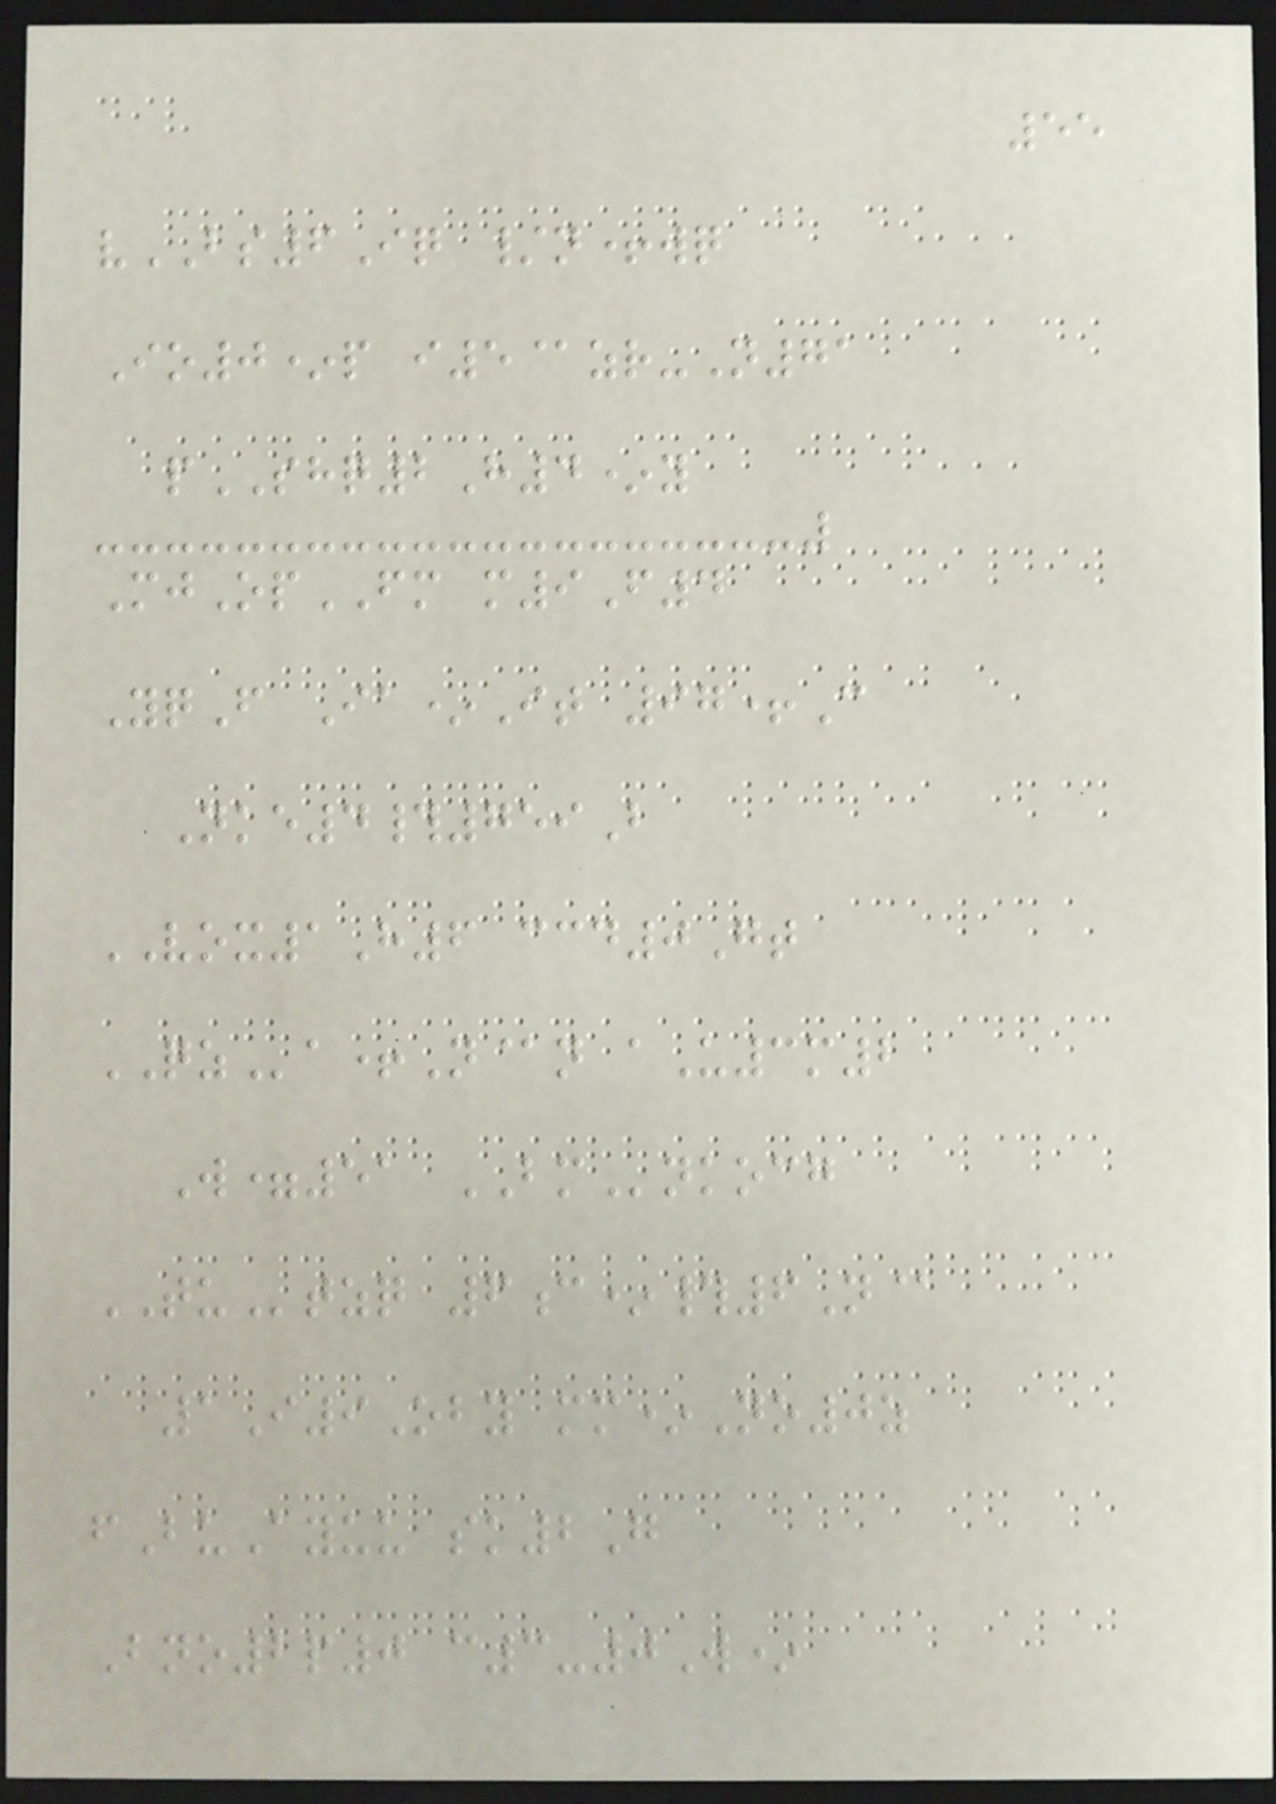55
vBS6Iq /n+wq
Io0*p i5@zr-N71
pSHQ2H4*y
MjOpFM m9F4
YqF Ia*It 97+C
Nke4#759B
VOX1H6 ccd0Gt
QZa+N@n aU3m2
W=51 BMnkocg
TUtzq 6c*#6N@
1I9Oby mm*No0z
fBuAyuu sk2G
Bno2p0 c3-0W*
